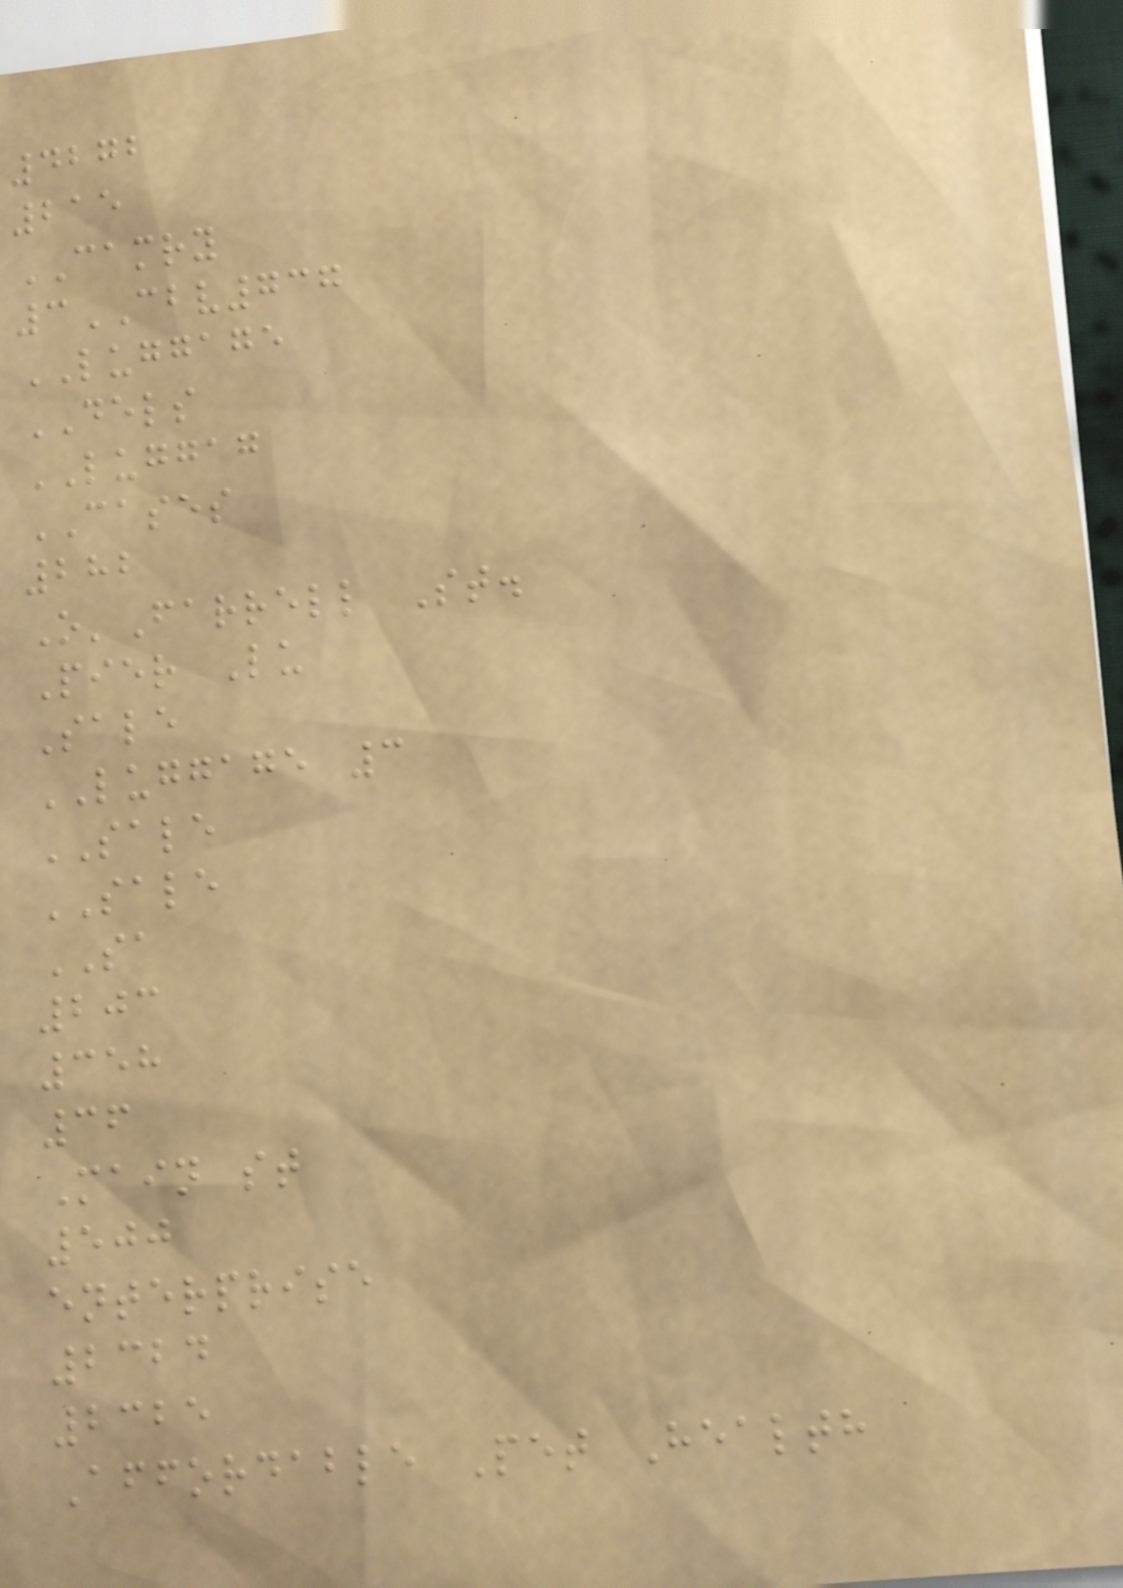4272
215
CAMRY
3CBV737
LUGGAGE
DELS
LUGGAG
CASES
282
O'Farrell St.
Pier Lu
Sale
LUGGAGE 3
SALE
SALE
SA
203
358
36
Main st
500
enterprise
2324
2325
Affordable Pet Health
